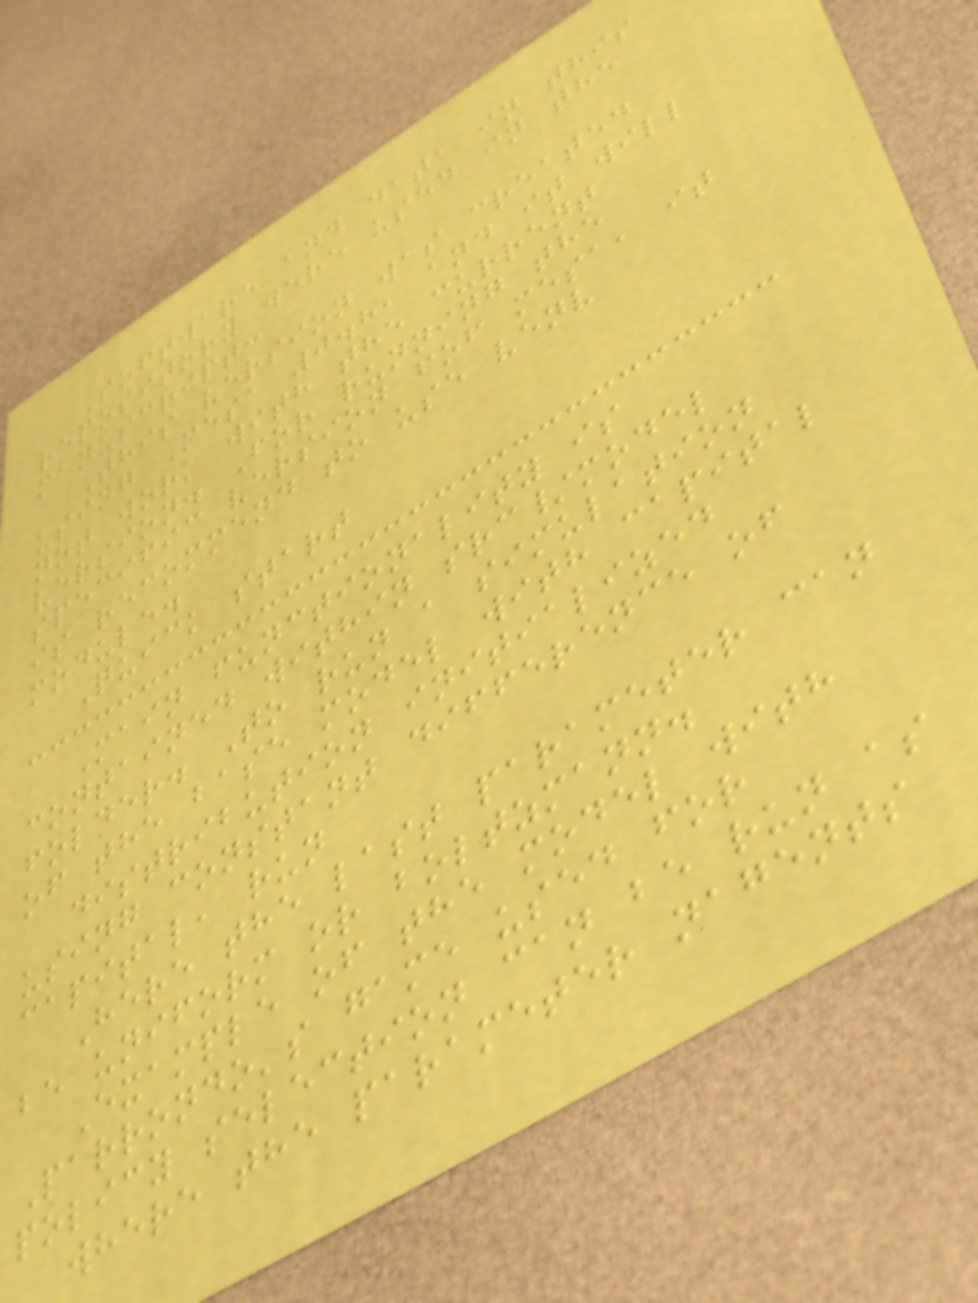Software and data in this
repository were used in the
manuscript:
This version was created
using Mesa 0.8, and it will
not work with the current
version. For running the
specific version fof mesa, it
is recommend to use venv
module.
Quick start
Main functionality is
contained within src/model
folder. To run a simulation
of the base model with capital
distribution initialized
using constant difference of
capital, run
Here the last parameter can
be uniform or boltzmann.
Example of the model with
Parrondo's game used for
policy selection can be run as
where the parameter nagents
